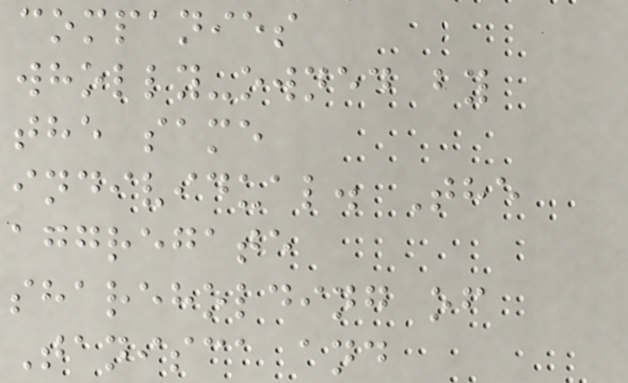companies
wholly-owned by
the same
individual. The
aggregate
shareholding of
Tanisca and
